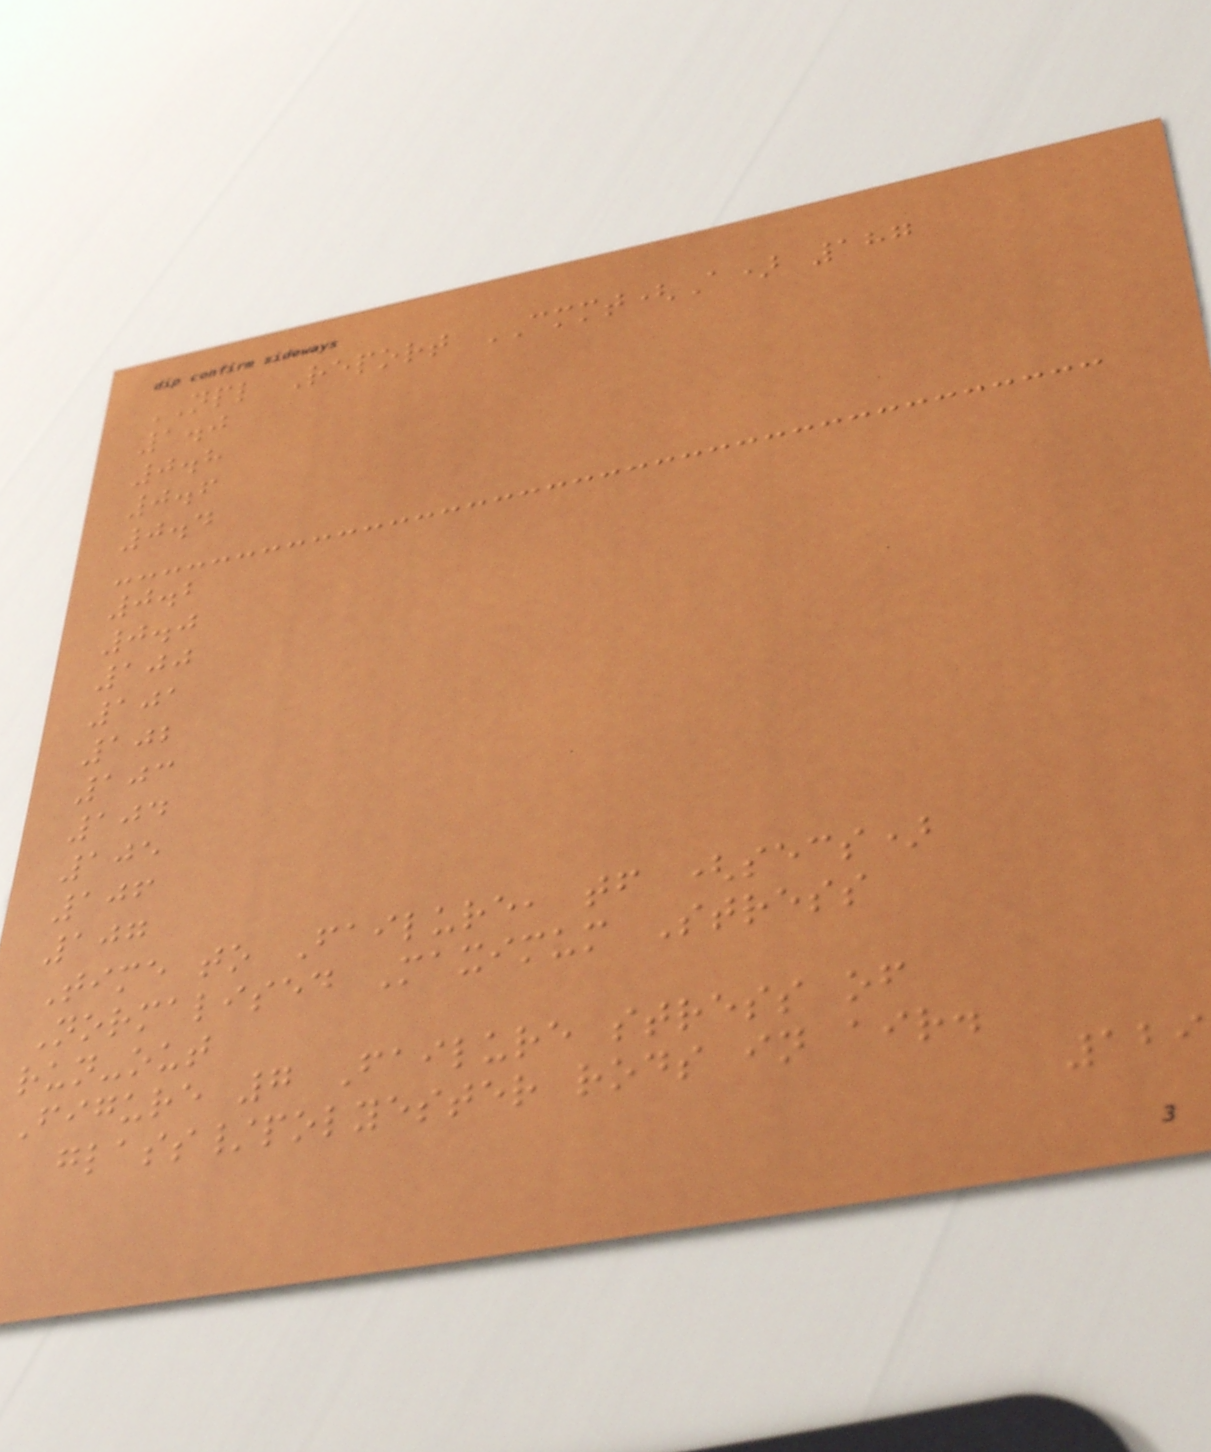NPL Report CMMT(A) 187
1.0
0.8
0.6
0.4
0.2
0.0
100
101
102
103
104
105
106
107
Time to Failure, tf (secs)
Normalised Maximum Stress
run-out
Figure 7 Failure stress of
glass/polyester rods in air.
129
